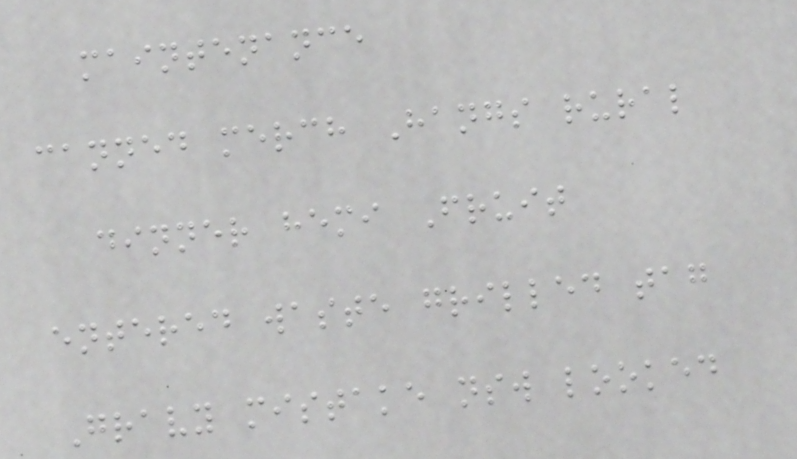maintenance
canned merch Hangs rural
dinner hemi Fruit
entered waste grilled tag
Gravy mistake nsw looked
